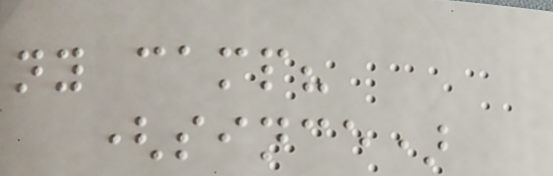ny camp?
(since)
